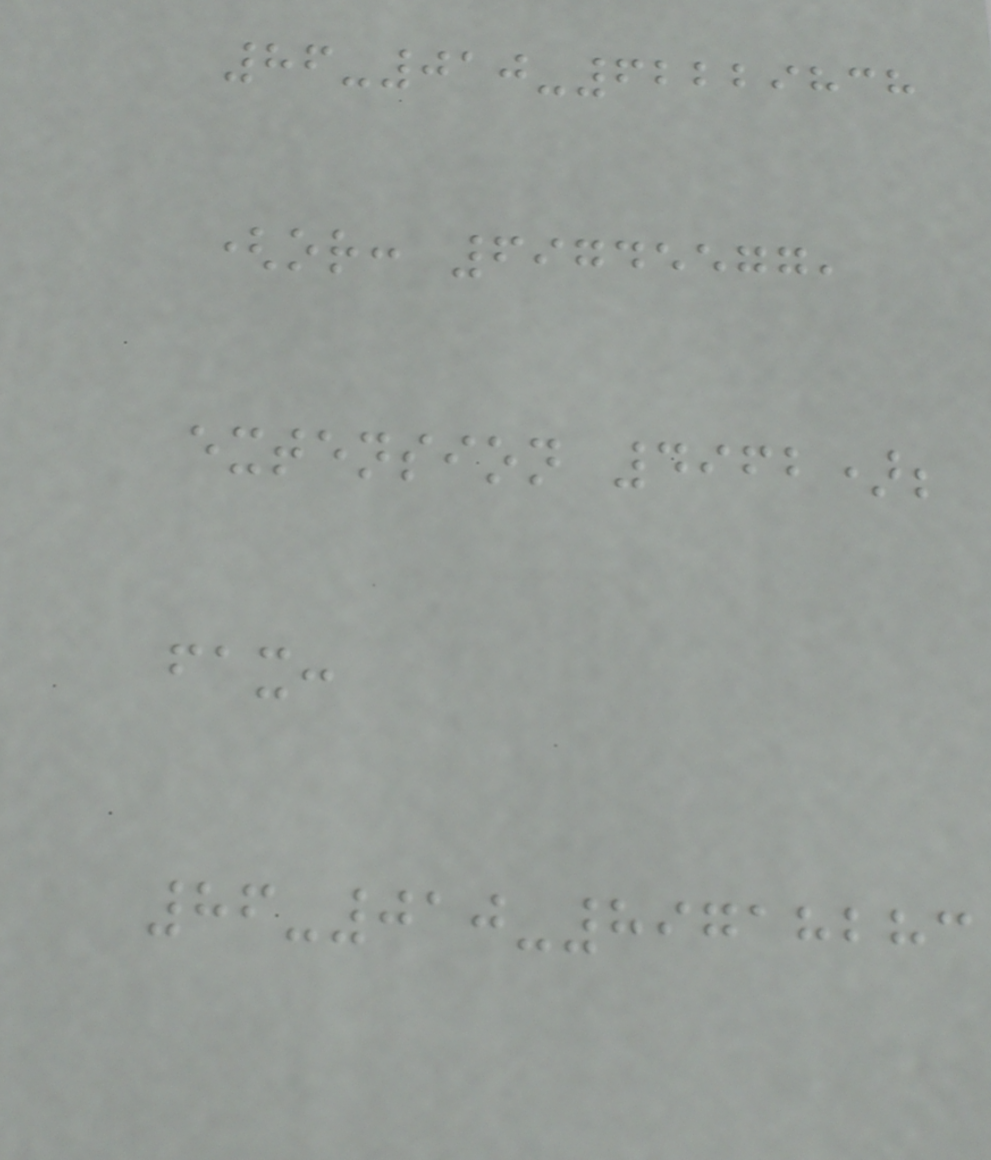86-010-62229838
(or: 69745577,
extension 4962);
fax:
86-010-89718283
